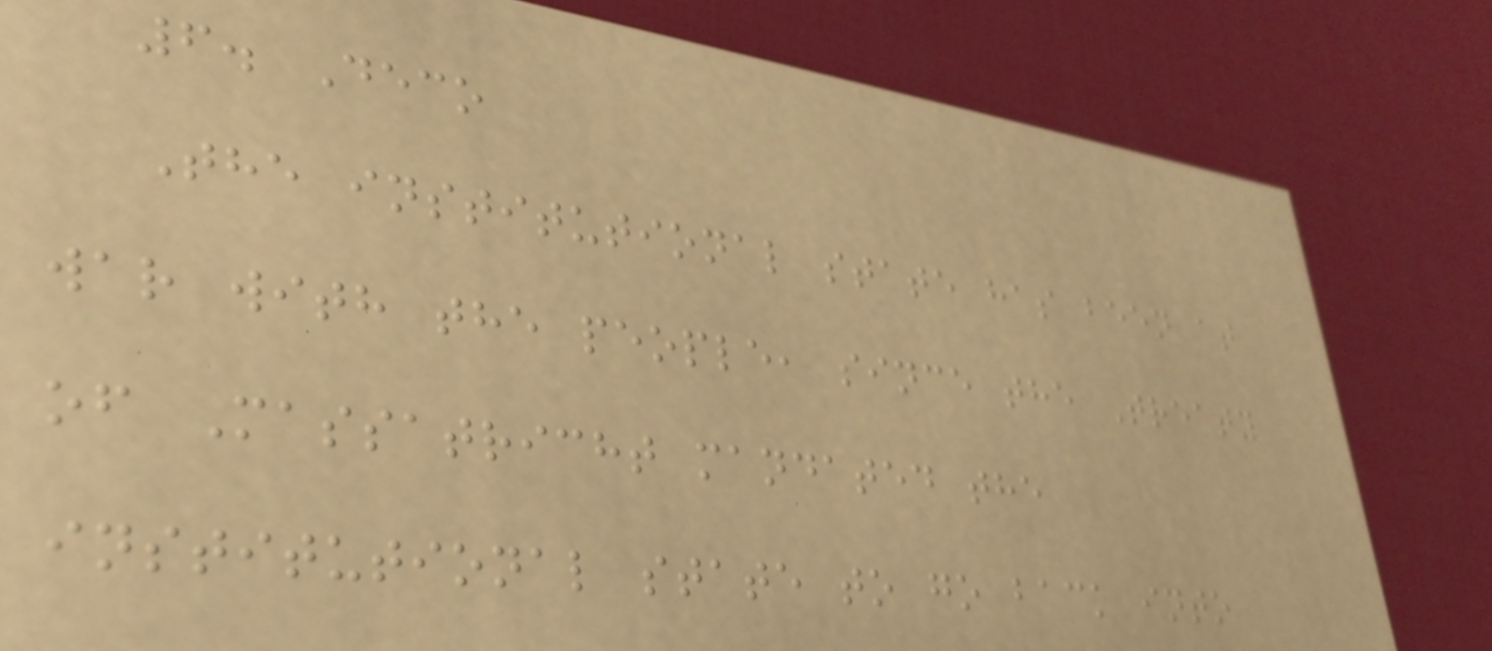6. Deco
The institutional state has been at
war with the people, since the Treaty
of Massatricht mandated the
institutional state to go back into
